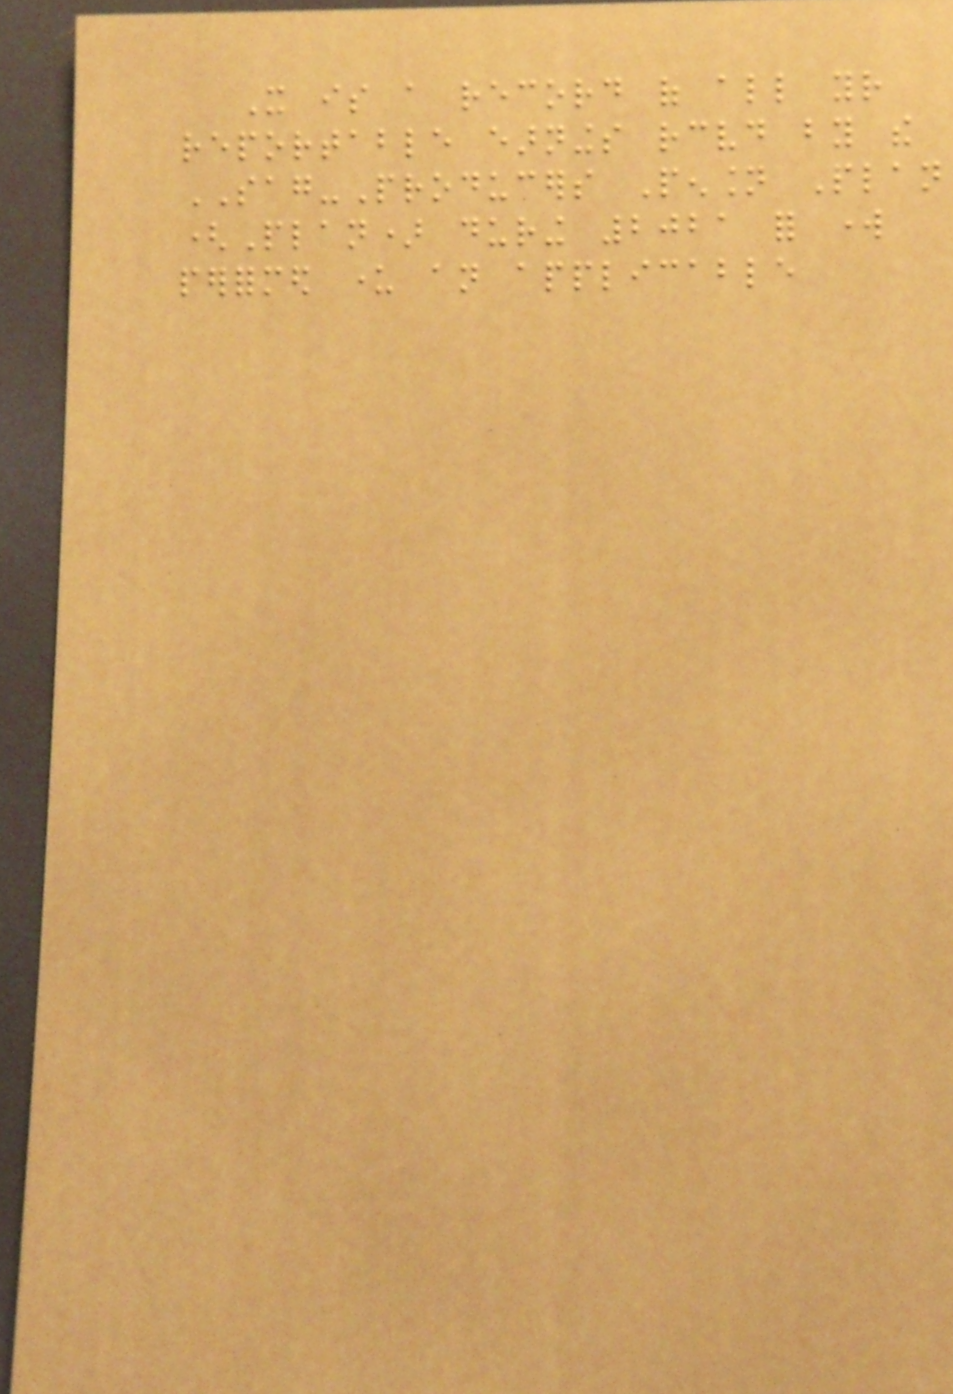It is a record of all your
reportable earnings received by the
SAG-Producers Pension Plan
(Plan) during 2021 for work
performed under an applicable
